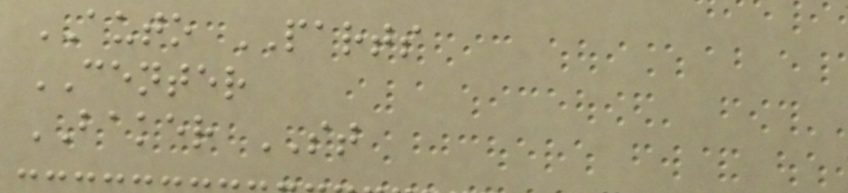AUTO PARTS
CENTER
BAKER ST
